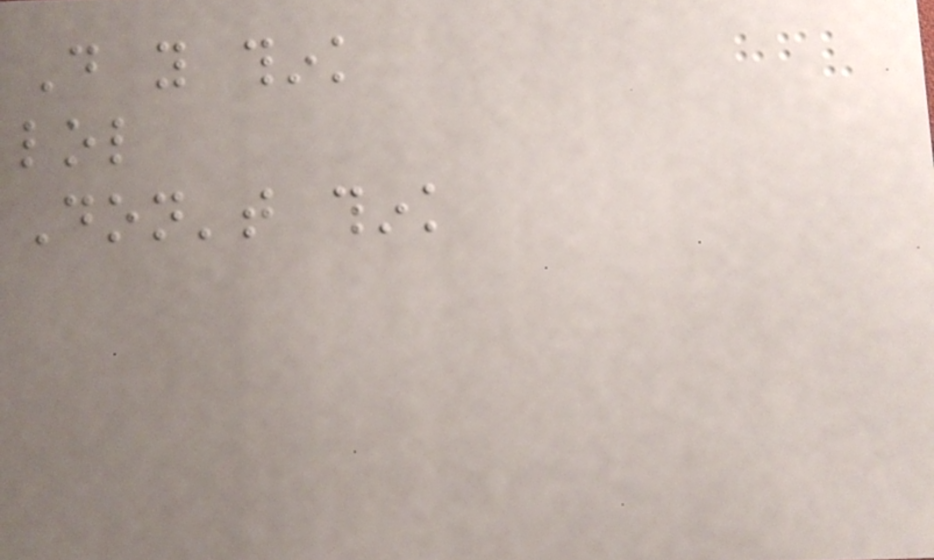Do you think
lol
Don't think
